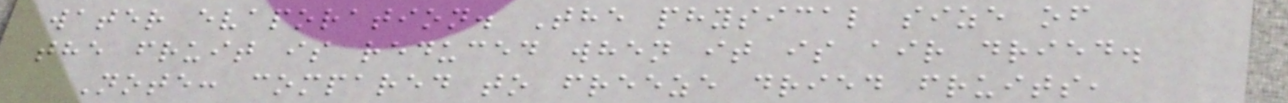water evaporation. The physical size of
the fruit is reduced when it is air dried.
Note: compared to freeze dried fruits,
